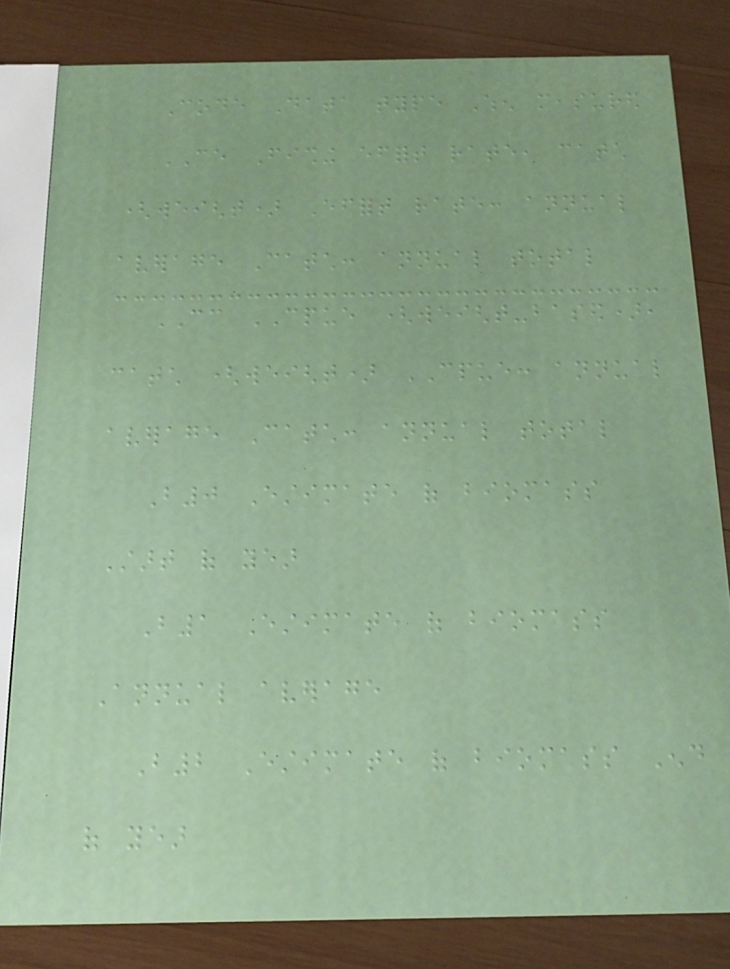Code Data type When measured
CE Fishing effort rate, catch
(weight) Effort rate: annual
average Catch: annual total
CC CPUE (weight-based),
catch (weight) CPUE: annual
average Catch: annual total
B0 Estimate of biomass
Start of year
B1 Estimate of biomass
Annual average
B2 Estimate of biomass End
of year
